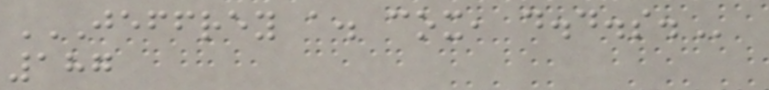JEFFREY A. COX, D.D.S.
187
